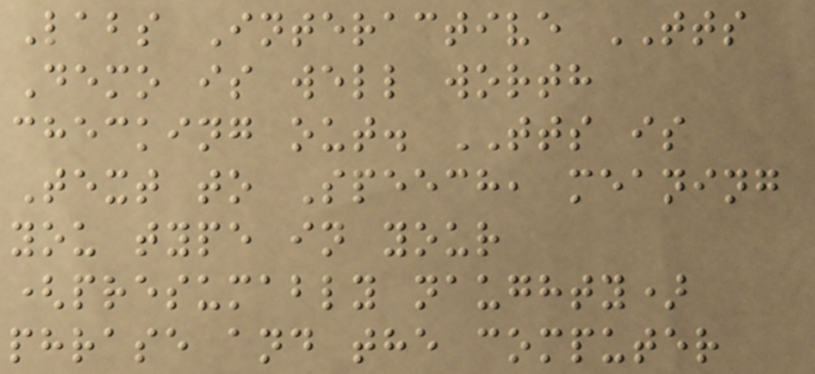Labs Interactive TTS
Demo is well worth
checking out. TTS is
Text to Speech, meaning
you type in your
(presumably naughty)
phrase and the computer
